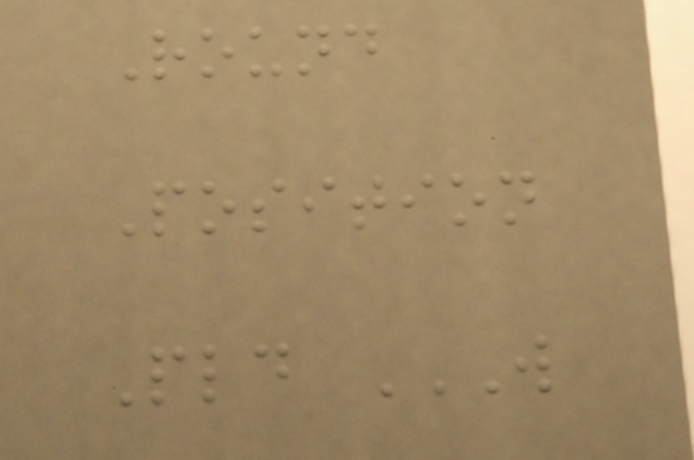Round
Position
Pld W
